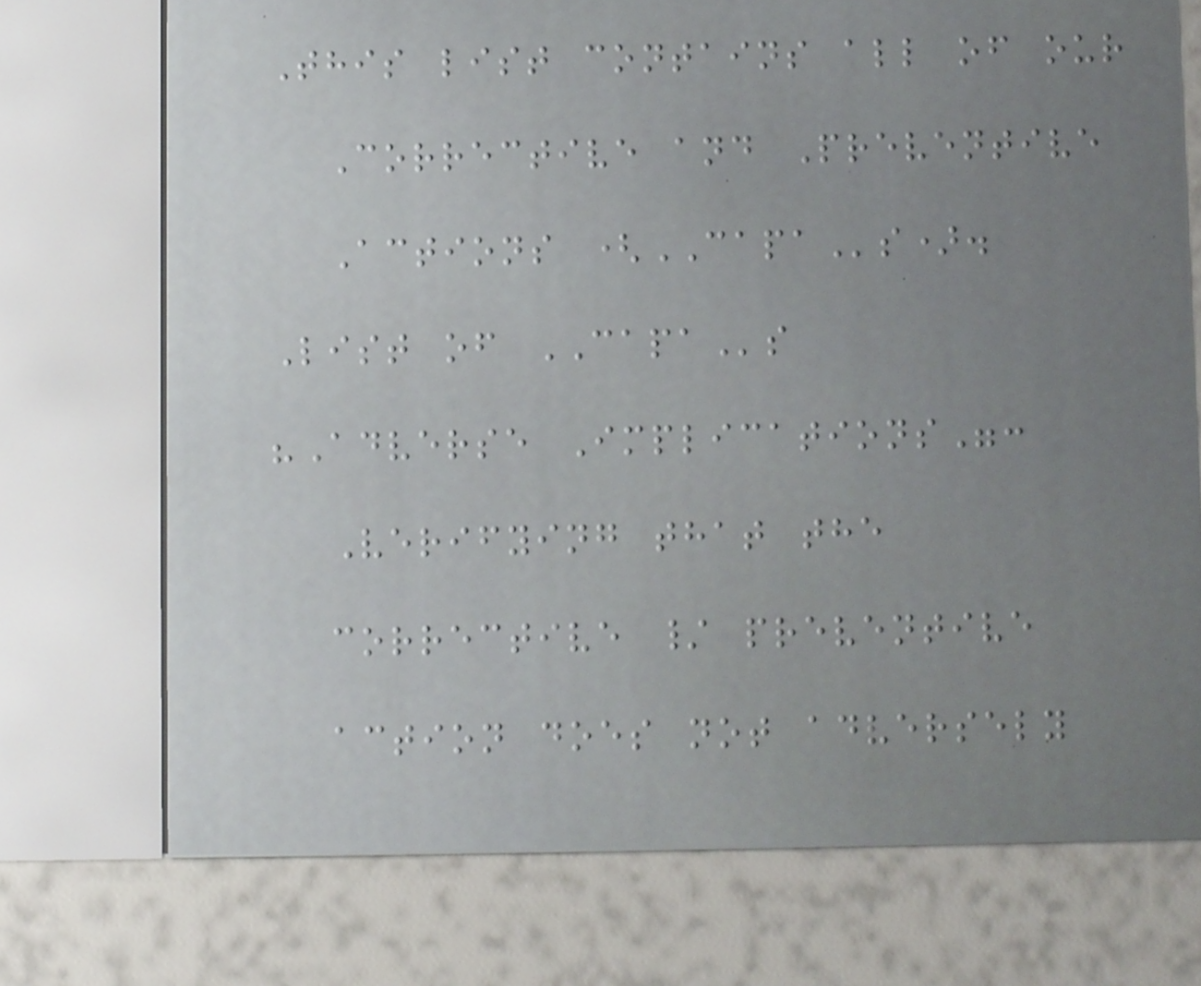This list contains all of our
Corrective and Preventive
Actions (CAPAs).
List of CAPAs
"Adverse Implications":
Verifying that the
corrective / preventive
action does not adversely
